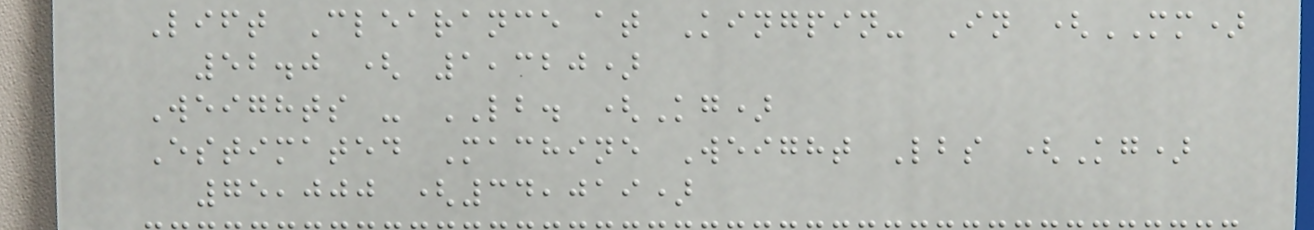Lift Clearance at Kingpin- In (MM)
52.0 ( 1,320)
Weights - LB. (Kg)
Estimated Machine Weight Lbs (Kg)
75,000 (34,019)
